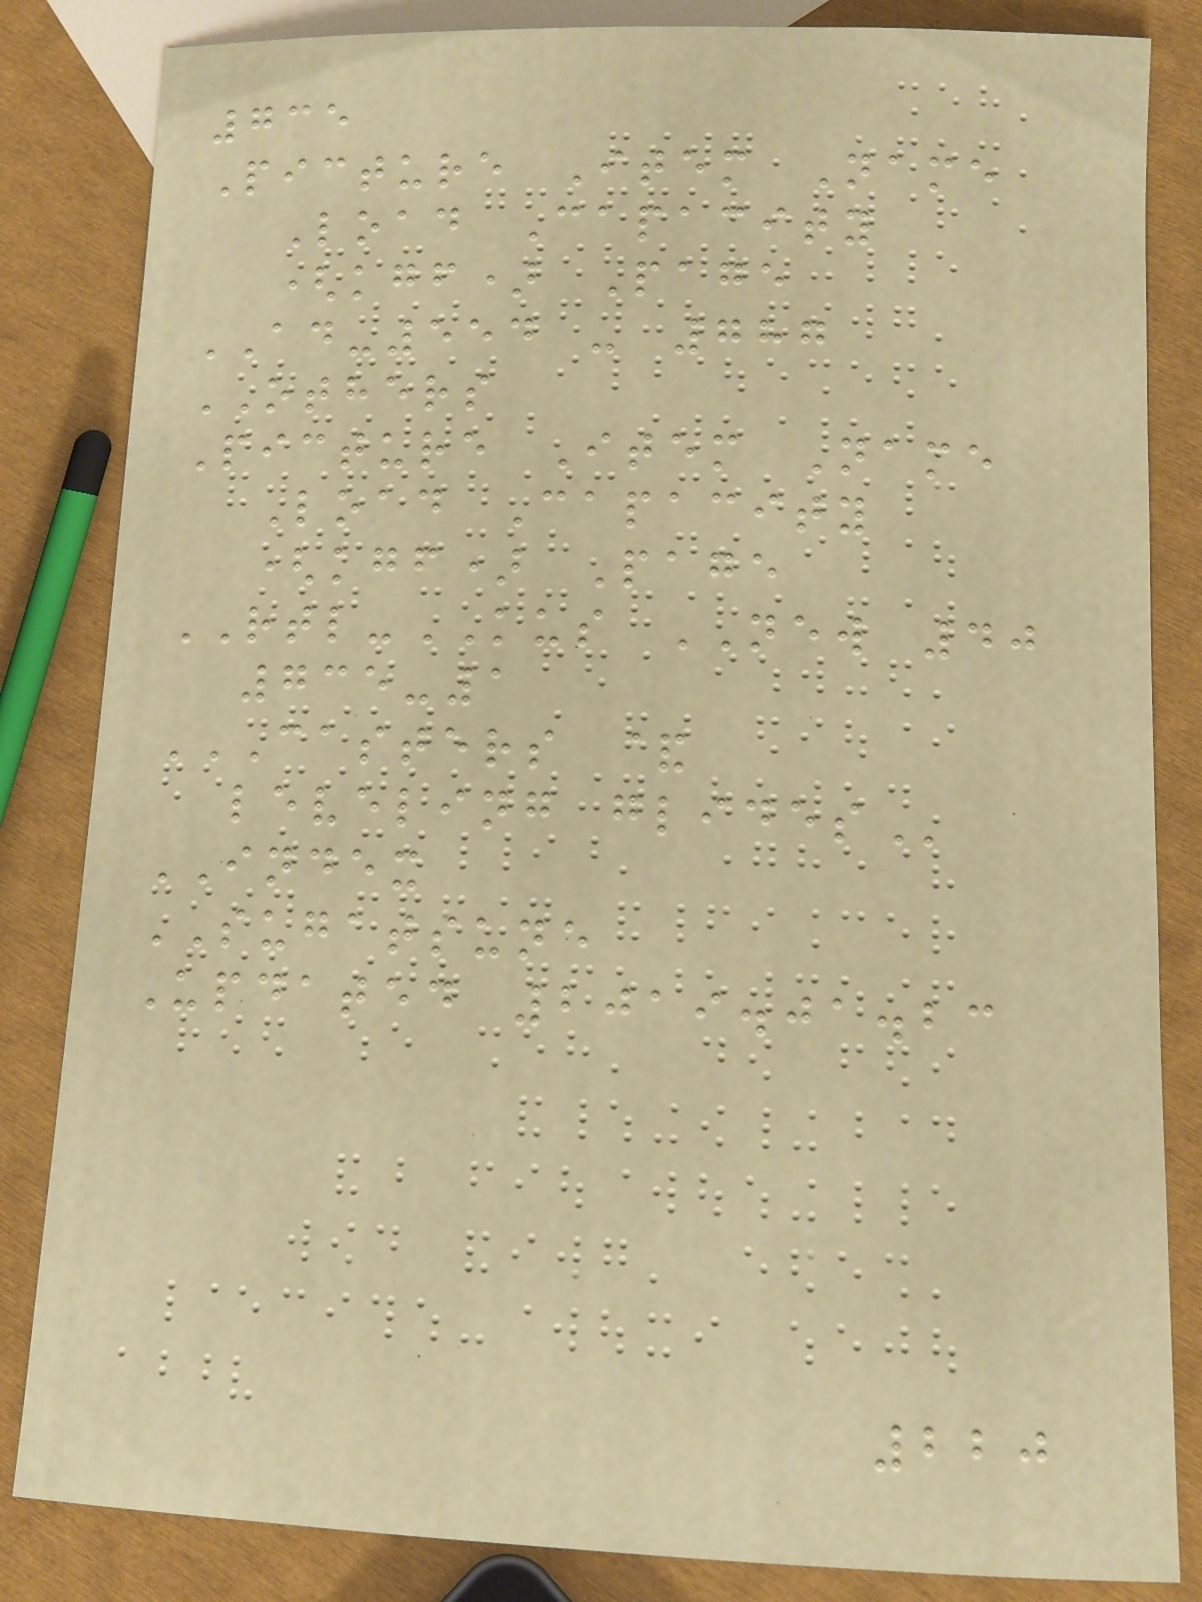735
Picture Item Name
Load Capacity
(kgf) Page
AD-554 - 787
OTHERS
Picture Item Name
Load Capacity
(kgf) Page
RTL-KUS NEW 40
735-1
CASTERS &
LEVELING GLIDES
INDEX
SUGATSUNE
Updated 2019.01.23
220
